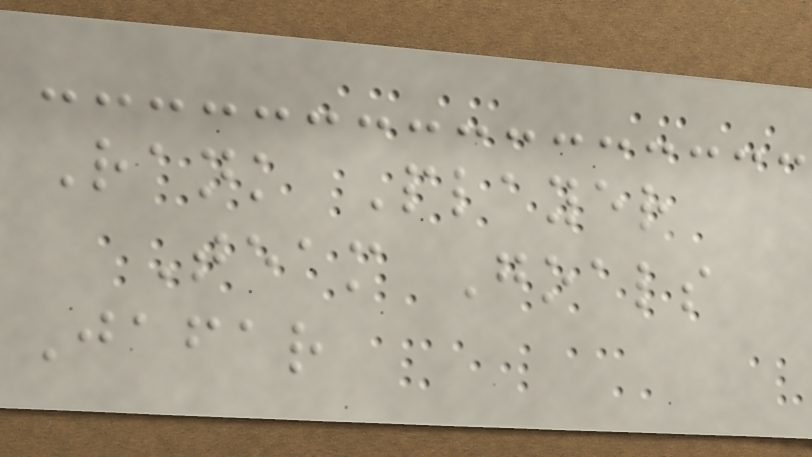Rank Player
Team Goals
Jafar
